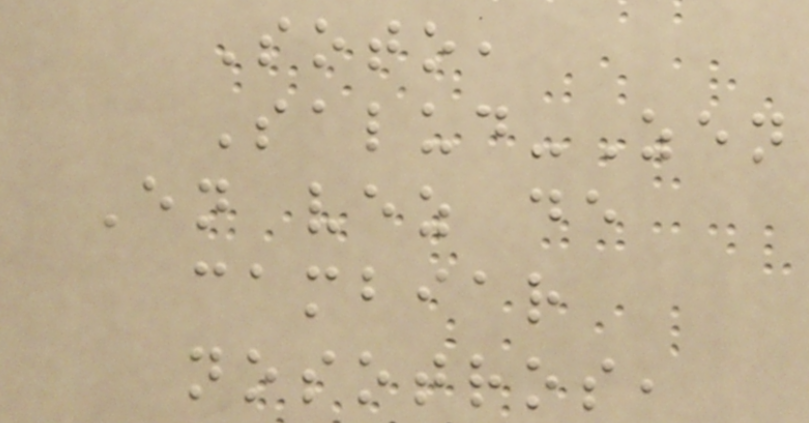Soto,
Salud-Zen
En vez de
cambiar
nosotros,
